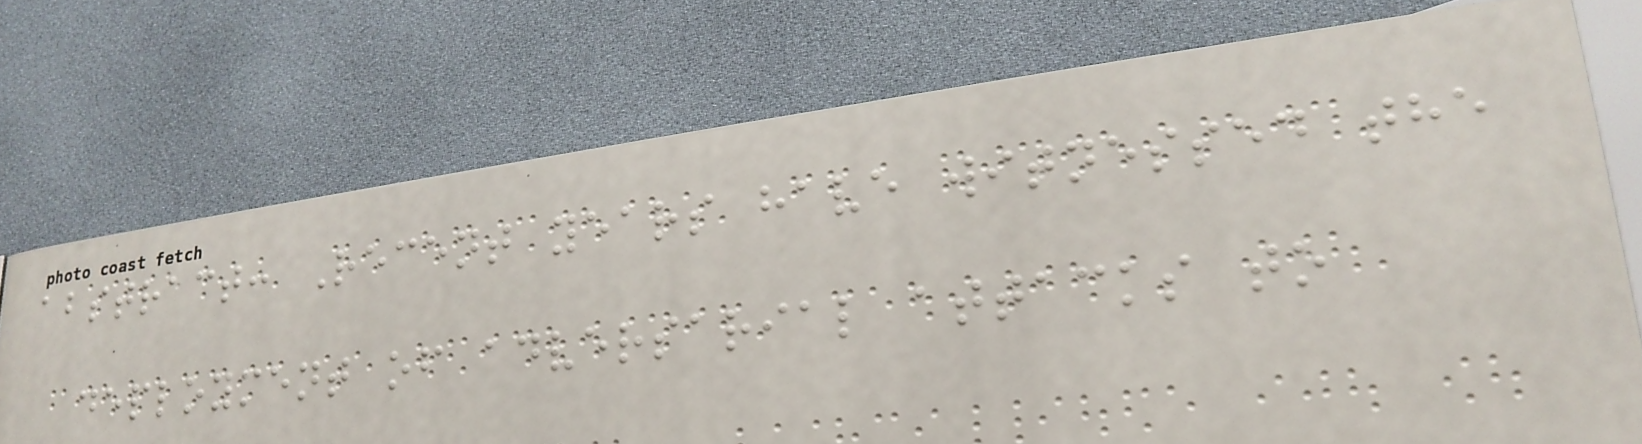abstract: Recent years have witnessed the
deployment of adversarial attacks to
